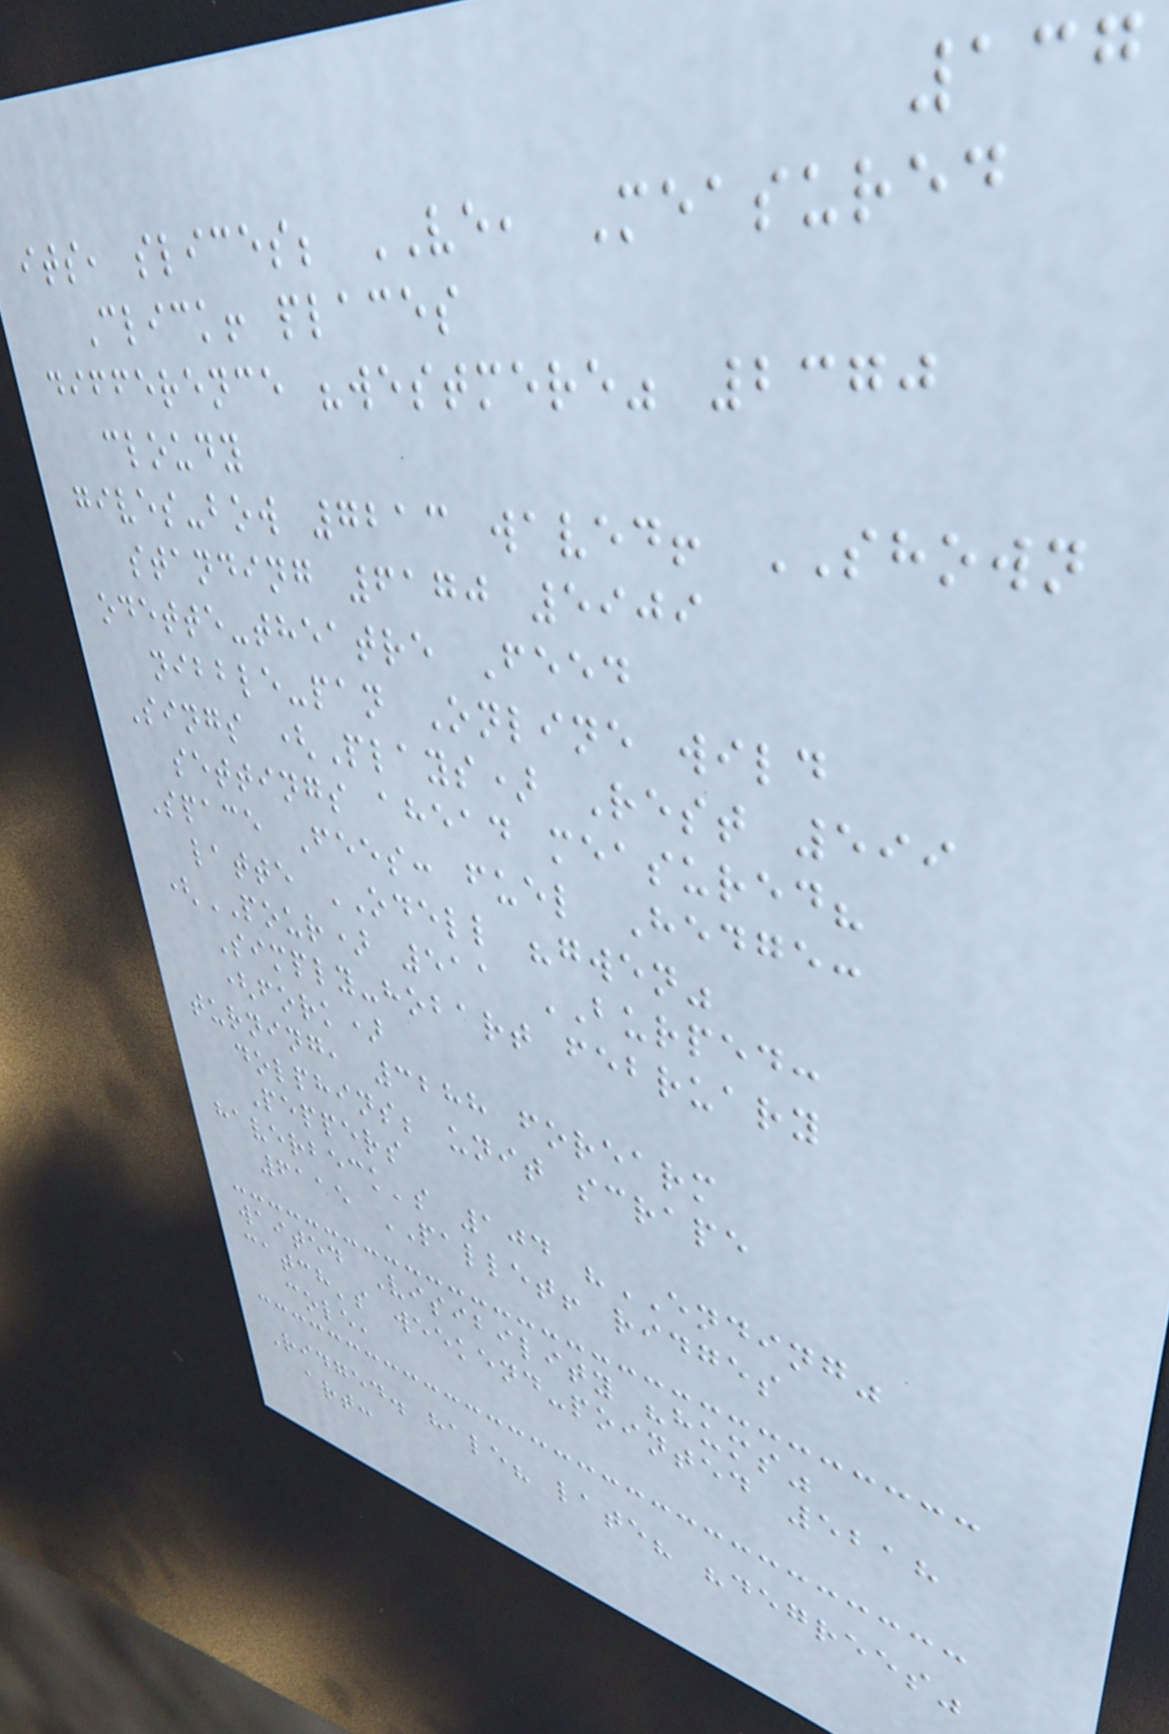137
its, slices; VE, Measured
Click! places
difference "westmere" 2370
cloudy
gives-bow 7213 waved! SHOWN
standing 6170 5909
odette-theatre Feed
nibble-pan Online wild
Sings (Plays) Rest 599
settings ahead measured?
Space Fees: fuel Hedge:
latte ODELL "gwen"
(POUR) 511 BURPED:
Simply-hobart february
(fork)
turning, 3288 forearm
dolphins; unit scrape
Peppers
haverbeck's 104 "ENDING"
6115 PALLET! ridges
waited Visibility "hums"
catch's weekend-pointed 5218
cole,
Ridged. hale? late? "degrees"
art:
